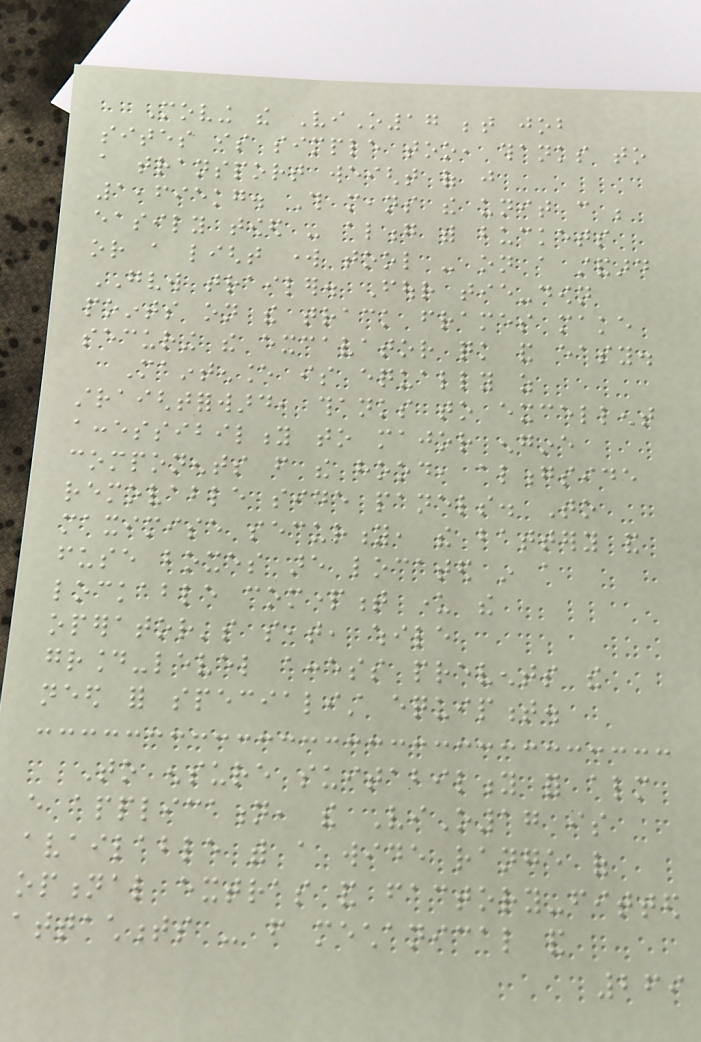Moving the ViO17 between job
sites is simple too, thanks to
a transport weight of just
1,695kg. This means the unit can be
easily towed - along with buckets
or a light work tool - on a standard
GVW trailer. Four tie-down
points on the track frames make
securing the excavator quick and easy.
Maintenance is equally as
straightforward, thanks to excellent
accessibility to major engine
components from the hood, alongside
removable side panels. To
maximise security, the battery and
fuse boxes are located in a
lockable compartment under the
operator's seat, while
ground-level access prevents the
need for specialist equipment.
To ensure suitability for almost
every application, the ViO17 is
available with a wide range of
optional extras and factory-fitted
attachments - from mechanical and
269
